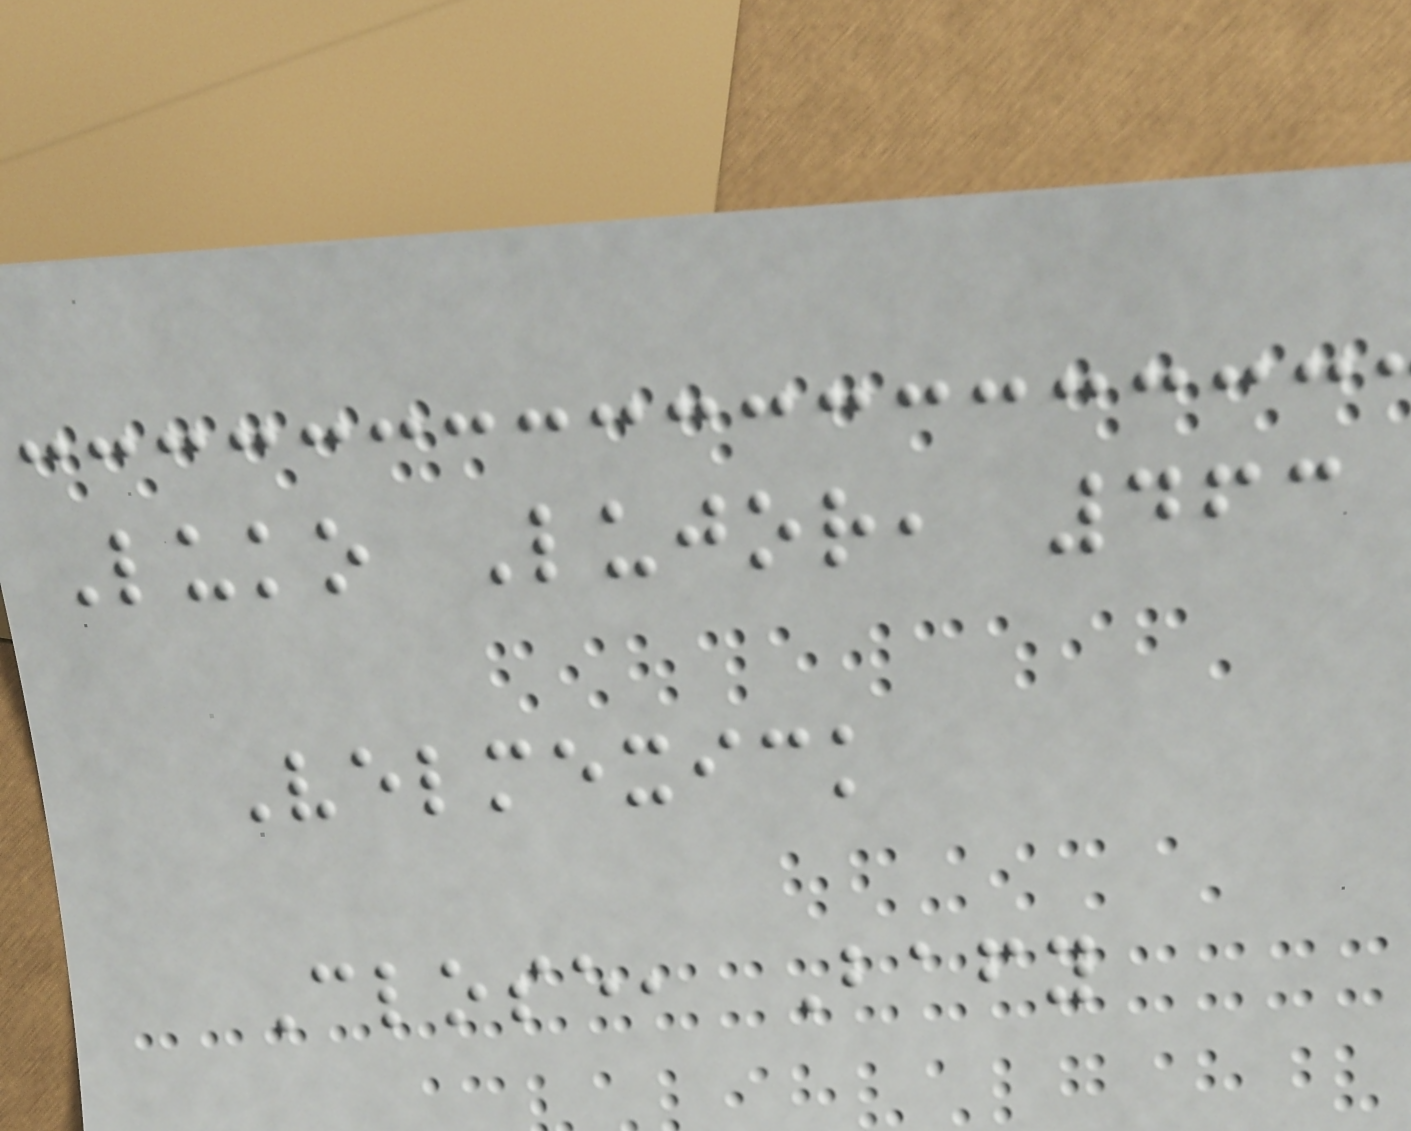Luko Lujor, 463
Velmexick
Close, Bafy
